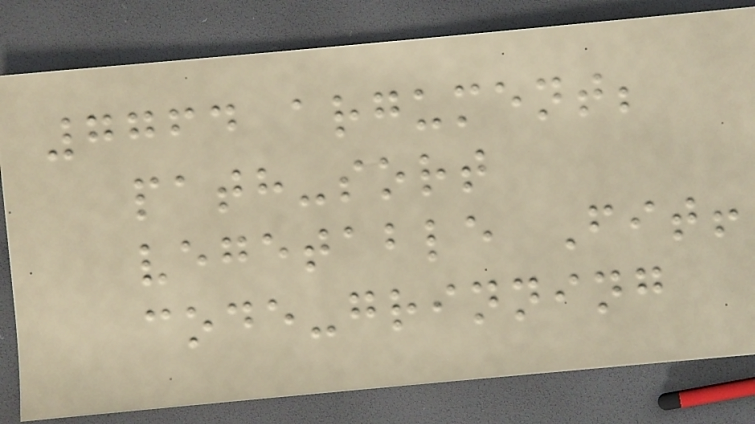7764 argument;
path-sort
vegetable Fit!
code-grinning
